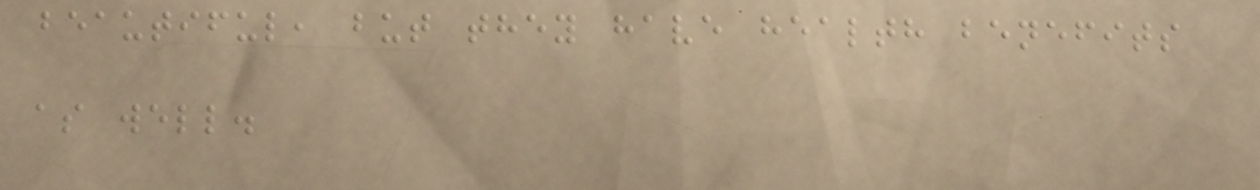beautiful, but they have health benefits
as well.
